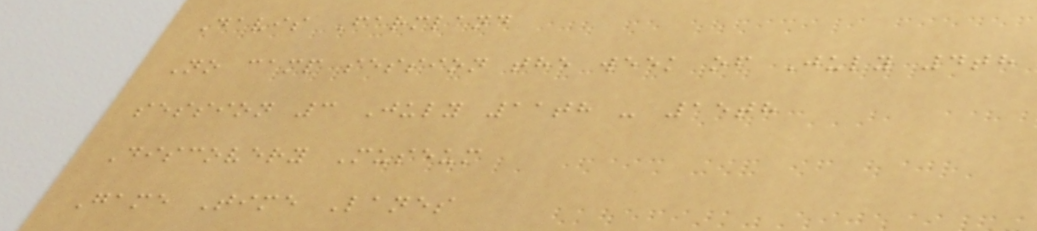Davis Farmland
No camp session the week of July 4th
session 3 July 11th - 15th
Discovery Museum
Game Time Lanes
